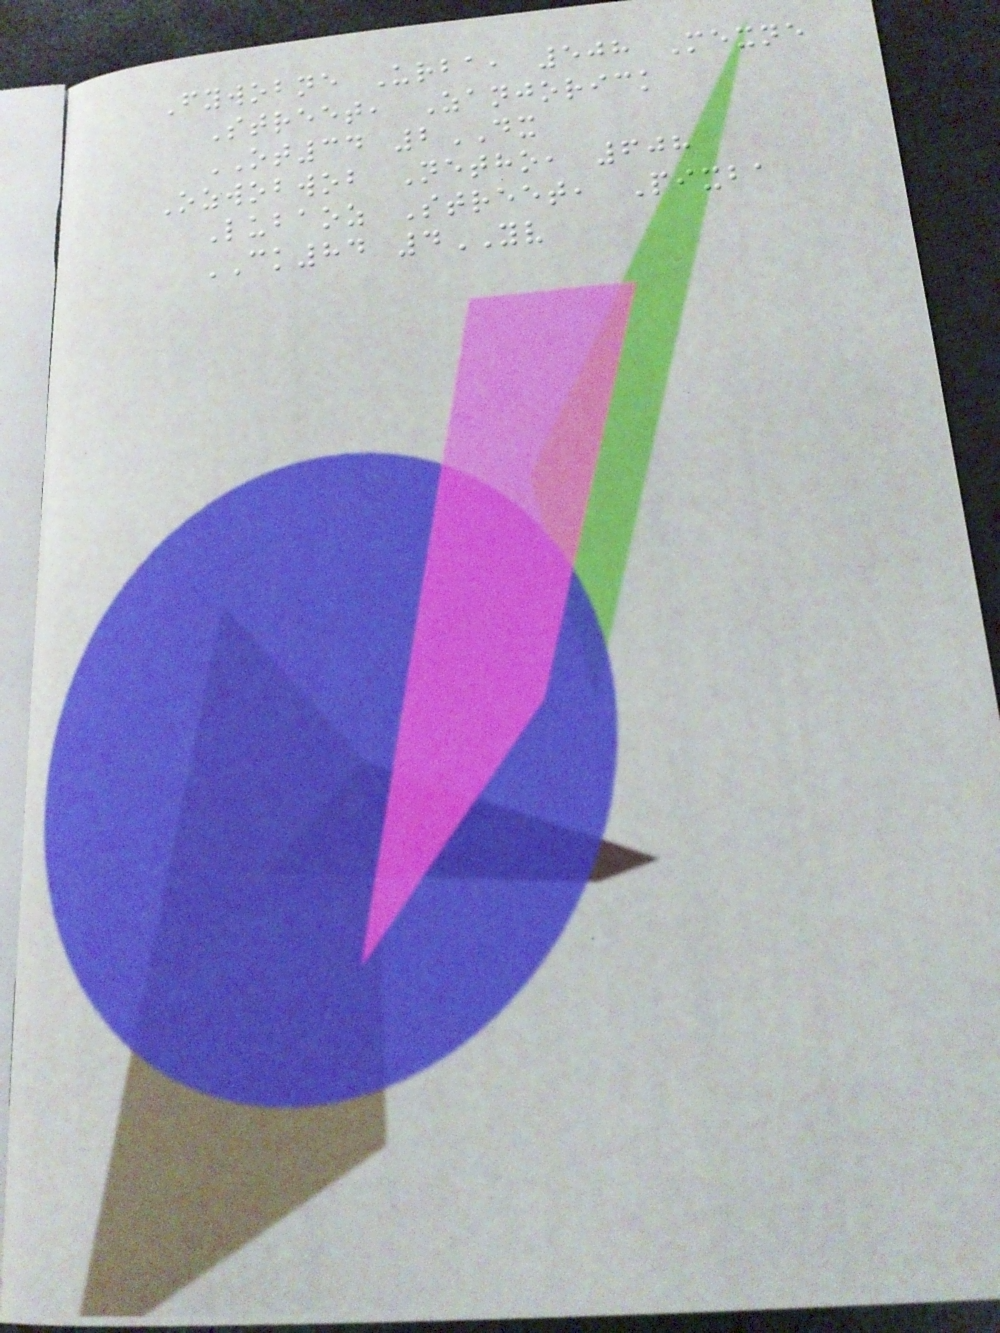Fywobne Urba, 508 Mexne
Street, Zanjorick
OT34 2DX
Ozwobwob Netho, 608
Lubaoz Street, Pixba
CK84 4YV
